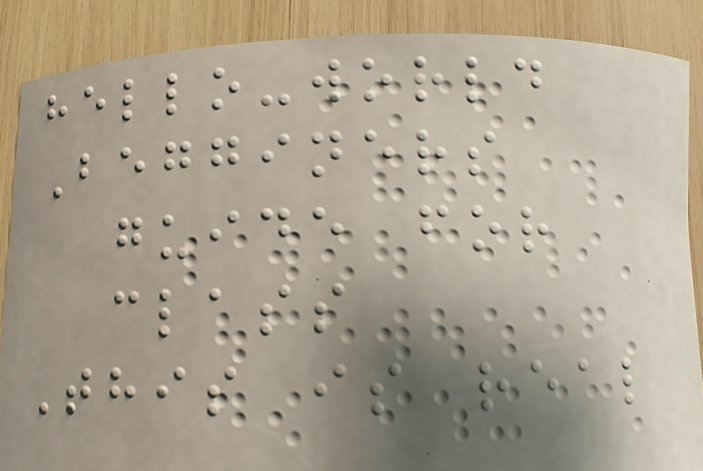hello-world
Begginers
guide for
class
This is real
